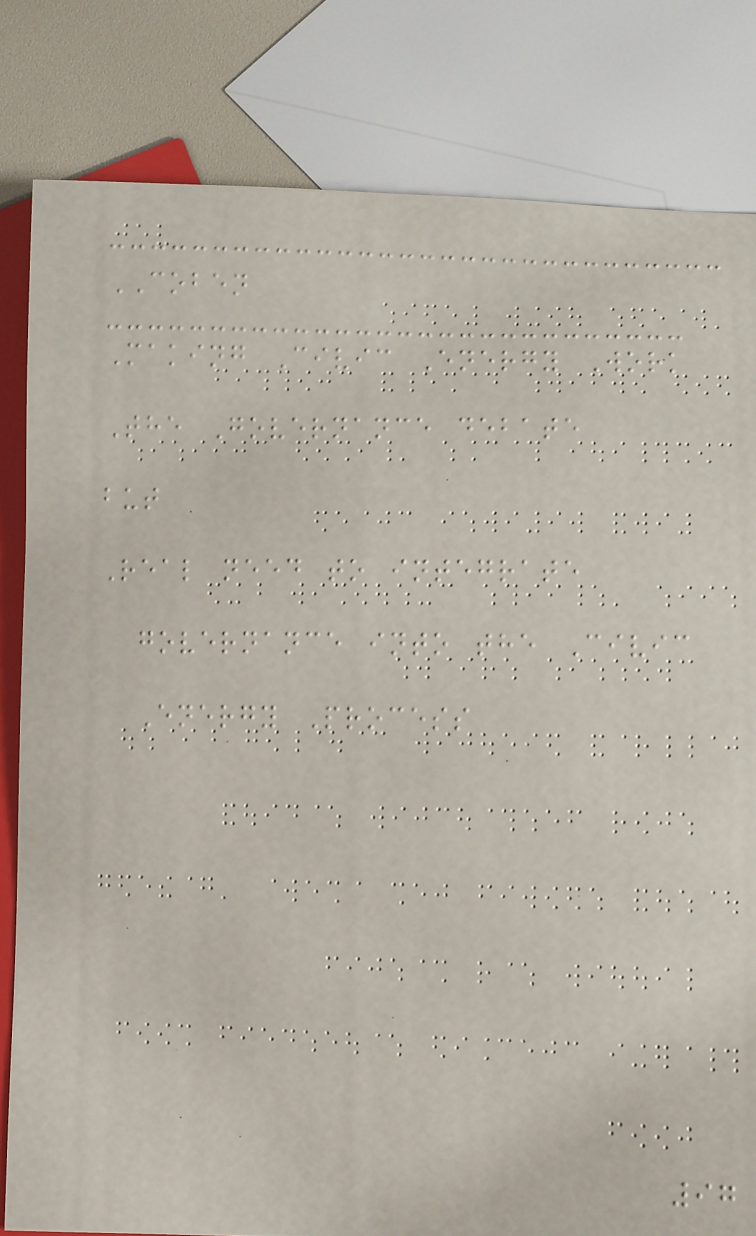COBEN
Making Civic Energy Work
The Governance debate
but
Real need to integrate
governance into the Civic
Energy Process
97
